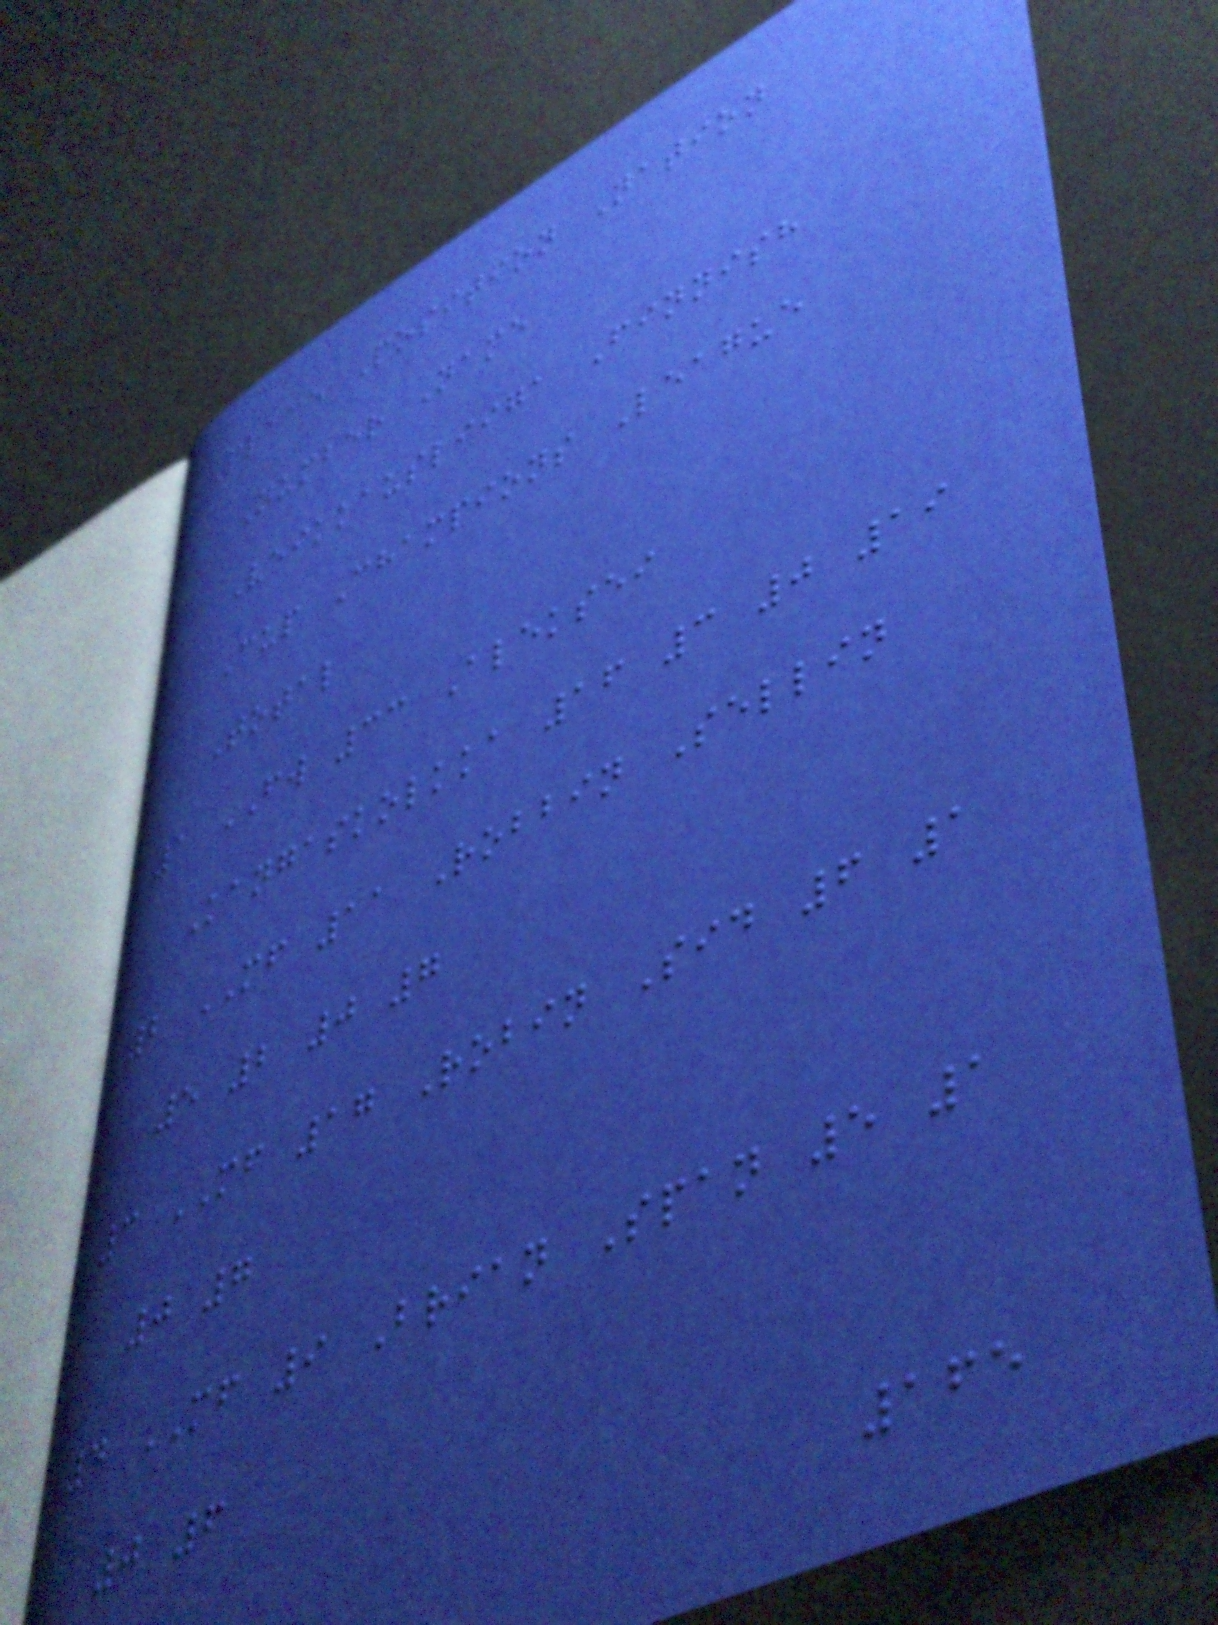Place Position Nation
Number Name
Veikkausliiga Finnish
Cup Champions League
Total
1 FW 33 Aleksei
Kangaskolkka 16 3 0 19
2 MF 11 Robbin Sellin
5 2 0 7
3 MF 17 Robin Sid 6 1
0 7
4 MF 9 Brian Span 5 1
0 6
165
